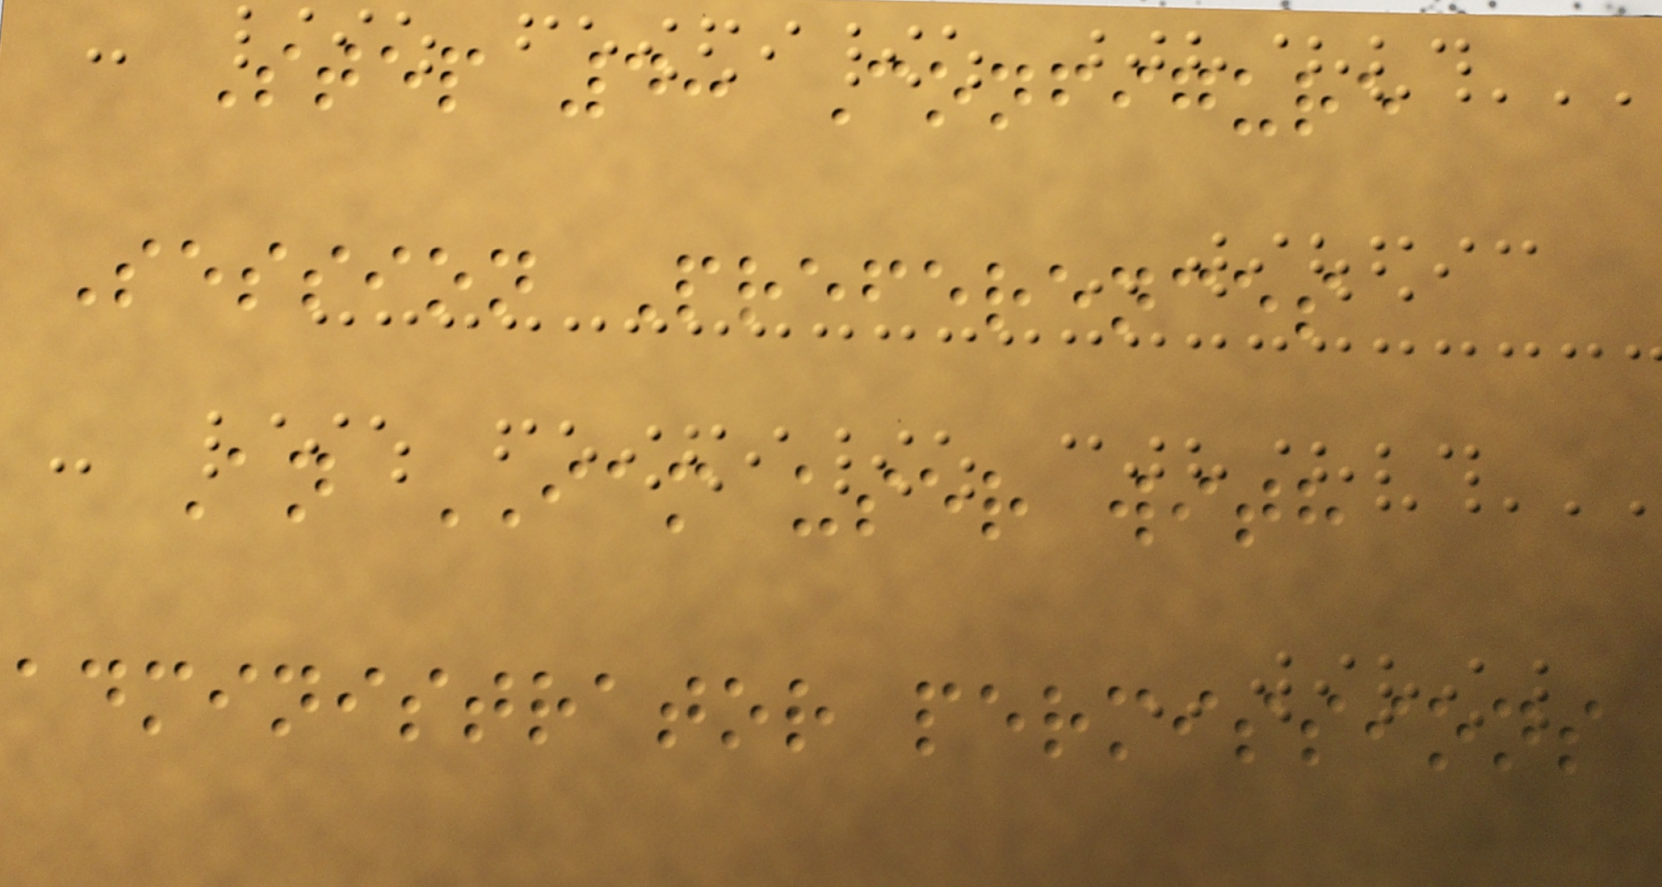Step 4: Configure
Session Preferences
An IAM user with
administrator permissions
